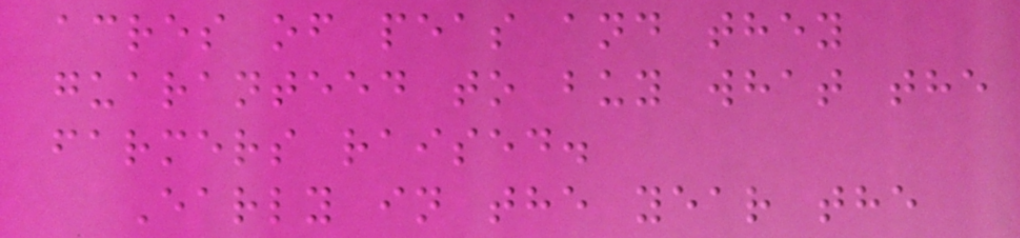acres of peas and they
guaranteed to buy what the
farmers raised.
Early in the year the
